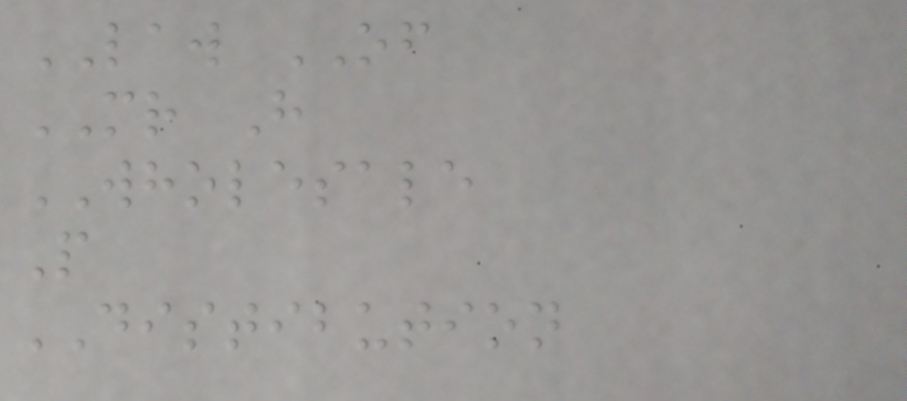LAW OF
MR H
WHOLESALE
P
DISTIBUTION
